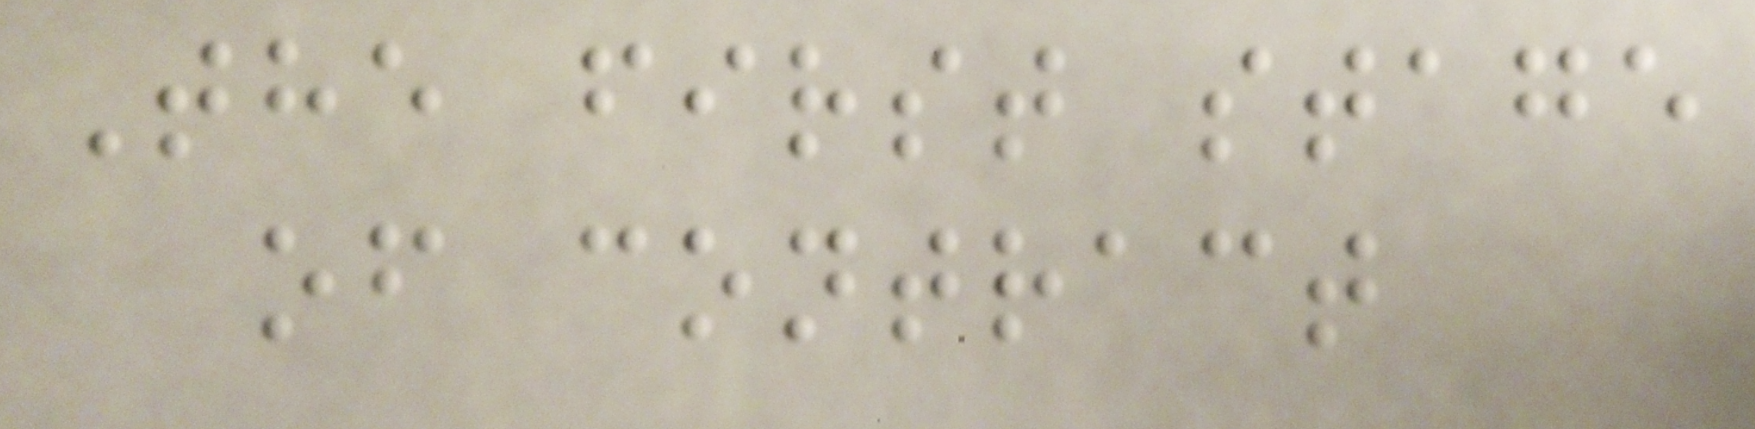The first stage
of contract
